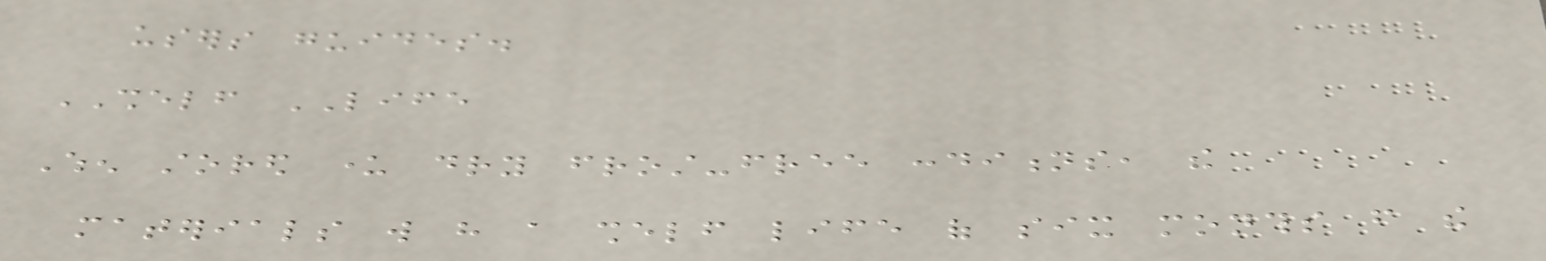users guides.
SHELF LIFE
When stored under dry frost-free conditions, the
materials will have a shelf life of six months from the
